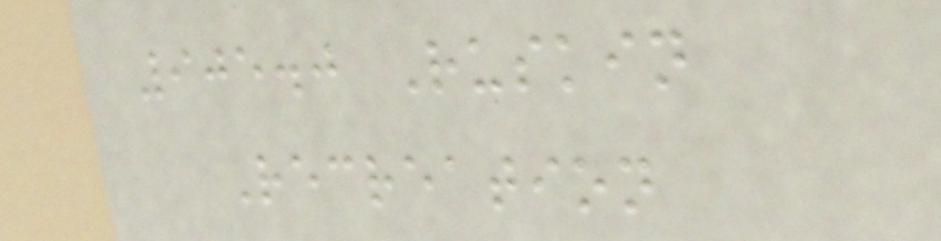905.0 Ruskin
Recreation
